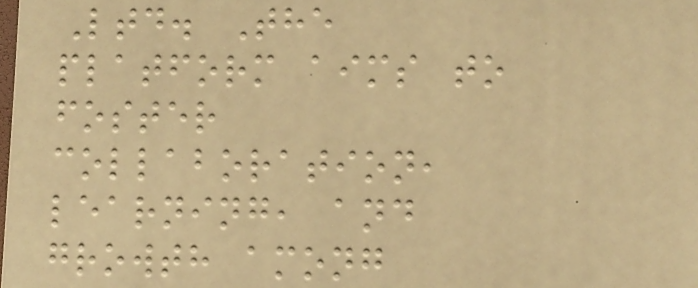Ltd. The
platform aims to
foster
collaboration,
learning, and
growth among
